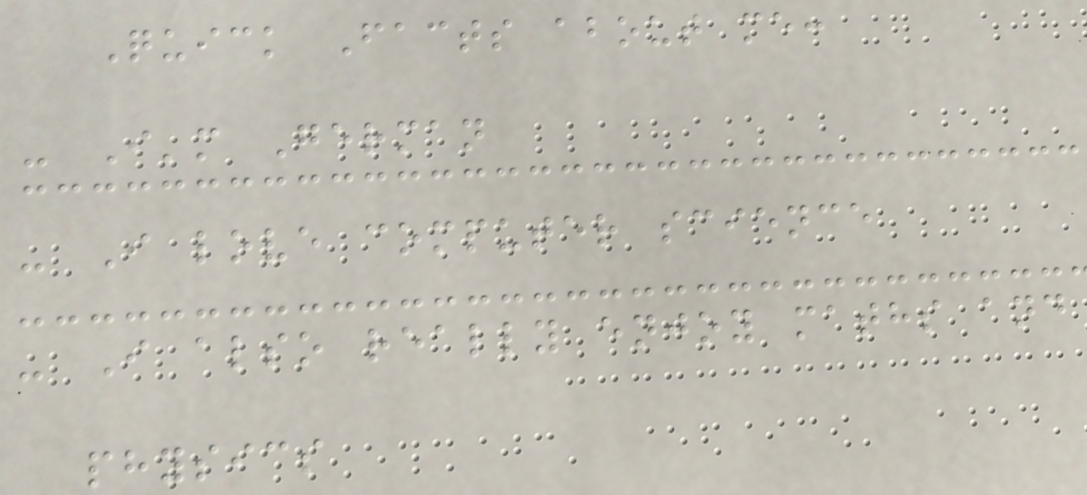Quick Facts about me:
- I'm German
- I love computer science
- I also really enjoy maths and
physics
